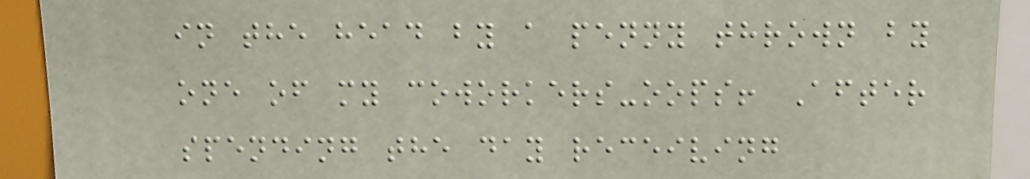in the head by a penny thrown by
one of my coworkers-oops! After
spending the day receiving
